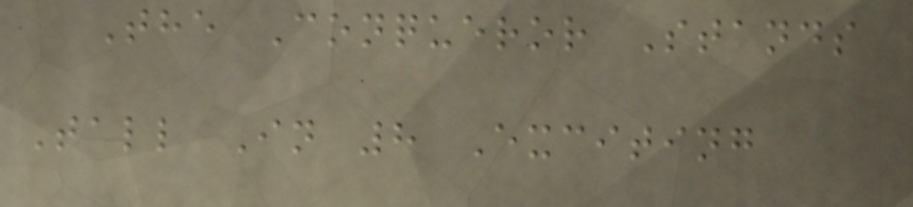The Conqueror Stands
Tall In 8 Exciting
